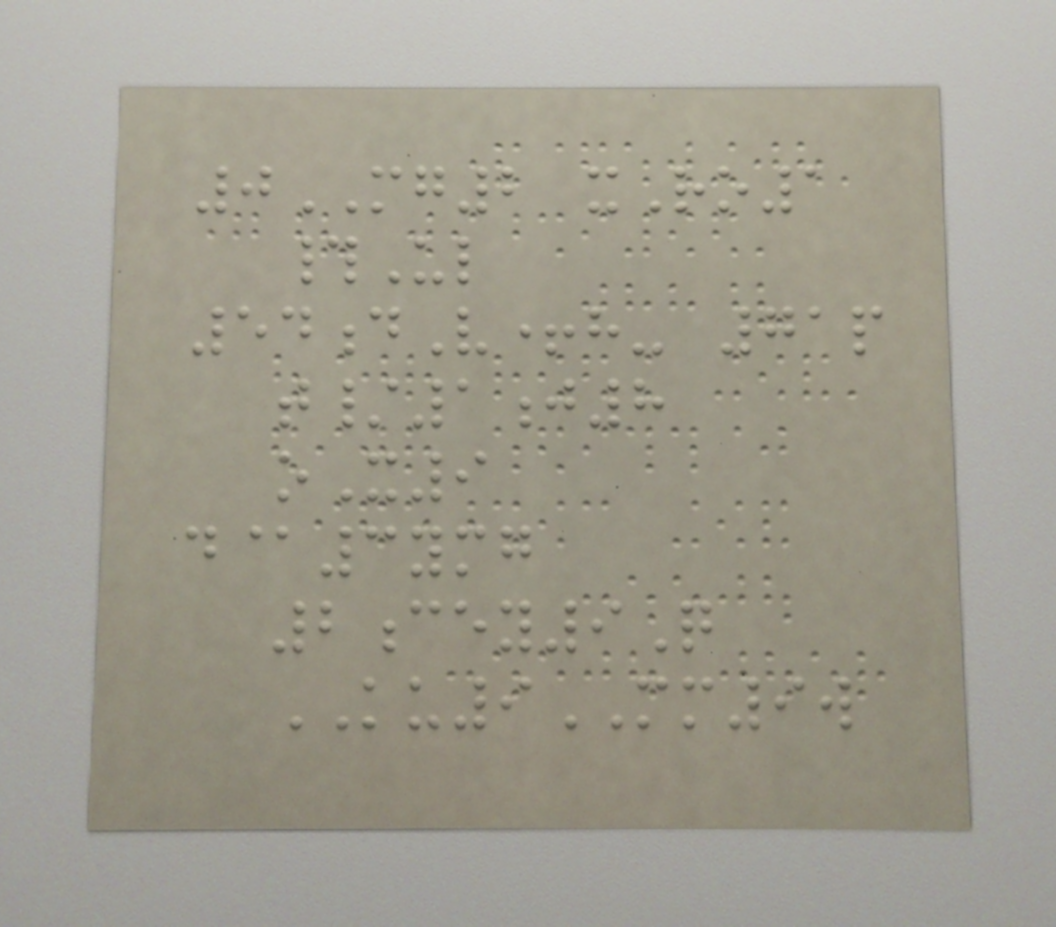0MG2 xRo1
#Ul
54dV+h- 71p
t/1j8
oX9
d@3ymg
2cey9Q
KU9MM9w
